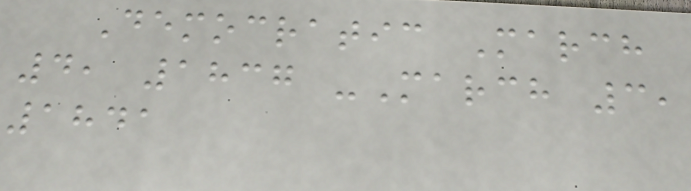Democratic March
4, 1837 -March 3,
1841
